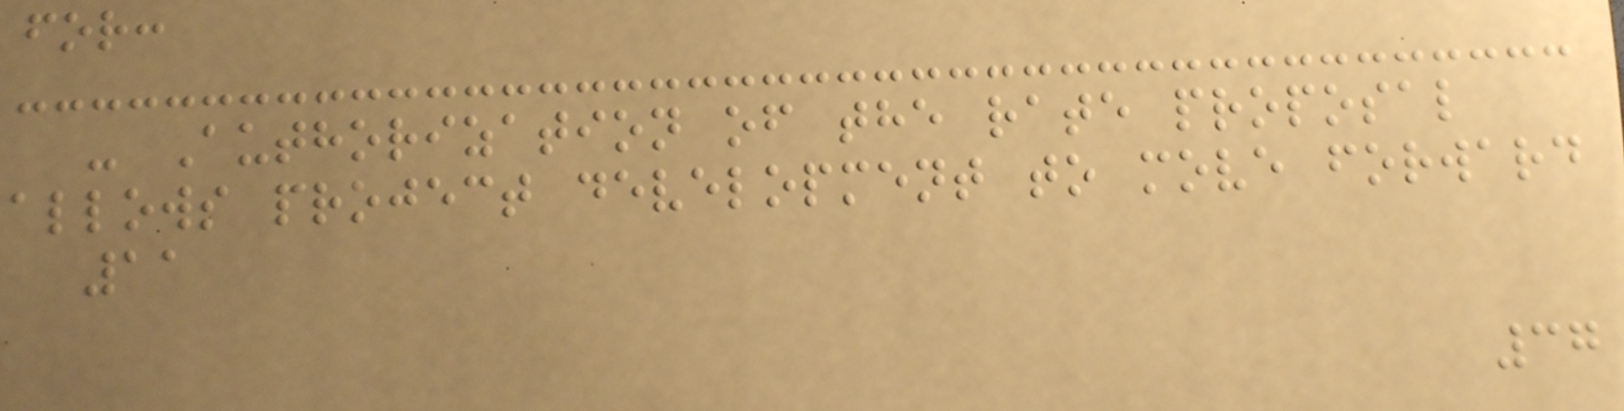for:
- Authorization of the rate proposal
allows project development to move forward
11
37
